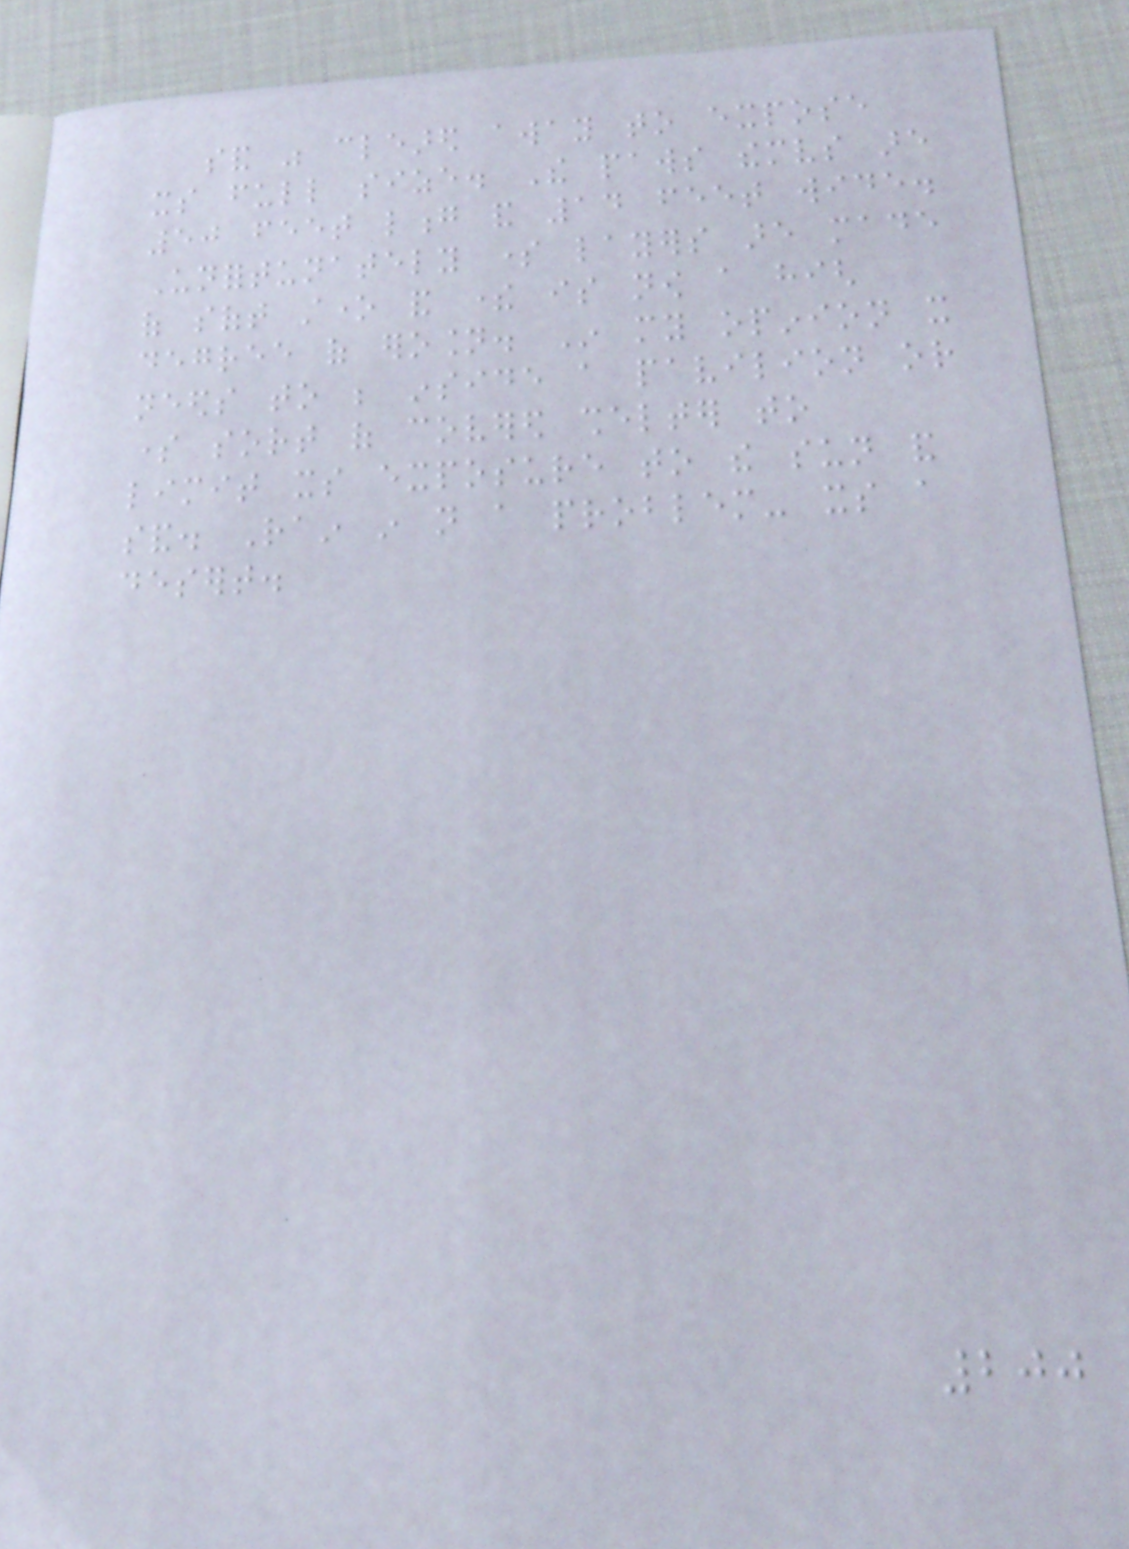sand was cleared away to expose
its full size. The paws themselves are
50 feet long and 14 feet wide.
Unfortunately some layers are made
of soft stone and there is now a high
degree of erosion. In my opinion it
needs to be inside a pavilion or
some sort of covered shelter to
limit its exposure to the sun and
sand. Rain in not a problem- its a
desert.
200
